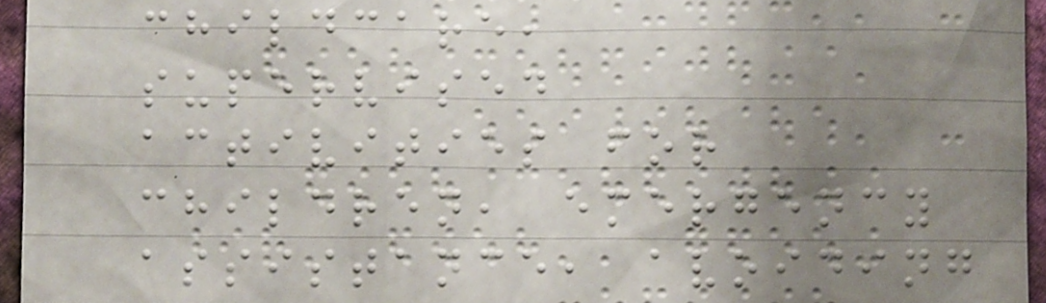childcare,
supervised
activities for
children, emergency
assistance, avoiding
